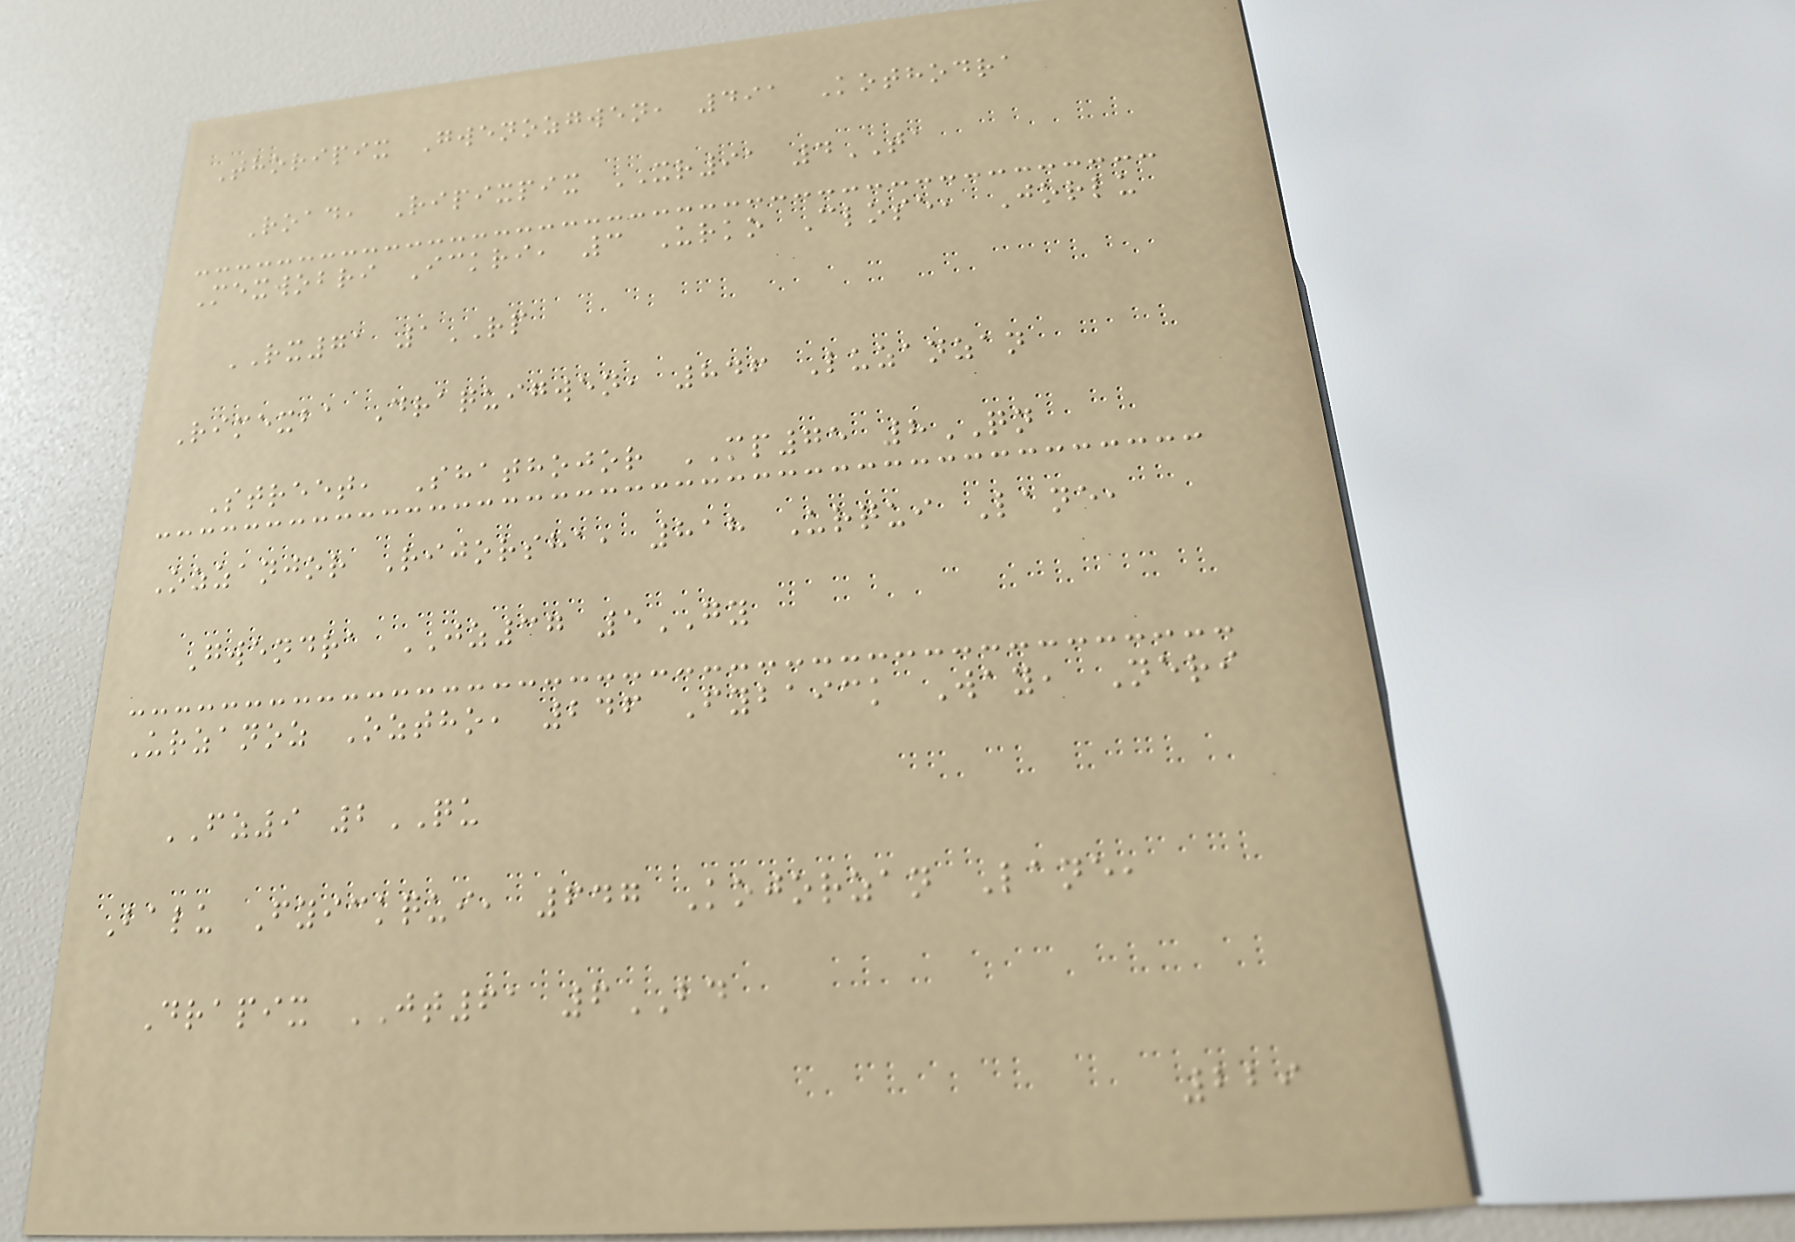Thoripix Gwenozgwen, 491 Kothodra
Road, Ripixpix XR91 4TA
Mexwobri Ickri, 3 Urko Close, Jorlu
RX71 1RP
Rimexba Draquigwen, 846 Luzanzan
Street, Shathojor MP75 8QN
Ozzanjor Rijorsha, 818 Urqui Lane,
Gwendra JZ37 5GY
Urzanoz Oztho, 246 Fybaick Way, Neri
FZ9 2QU
Balu Fyickqui, 647 Kojorzan Lane,
Drapix JT61 6BD
229
